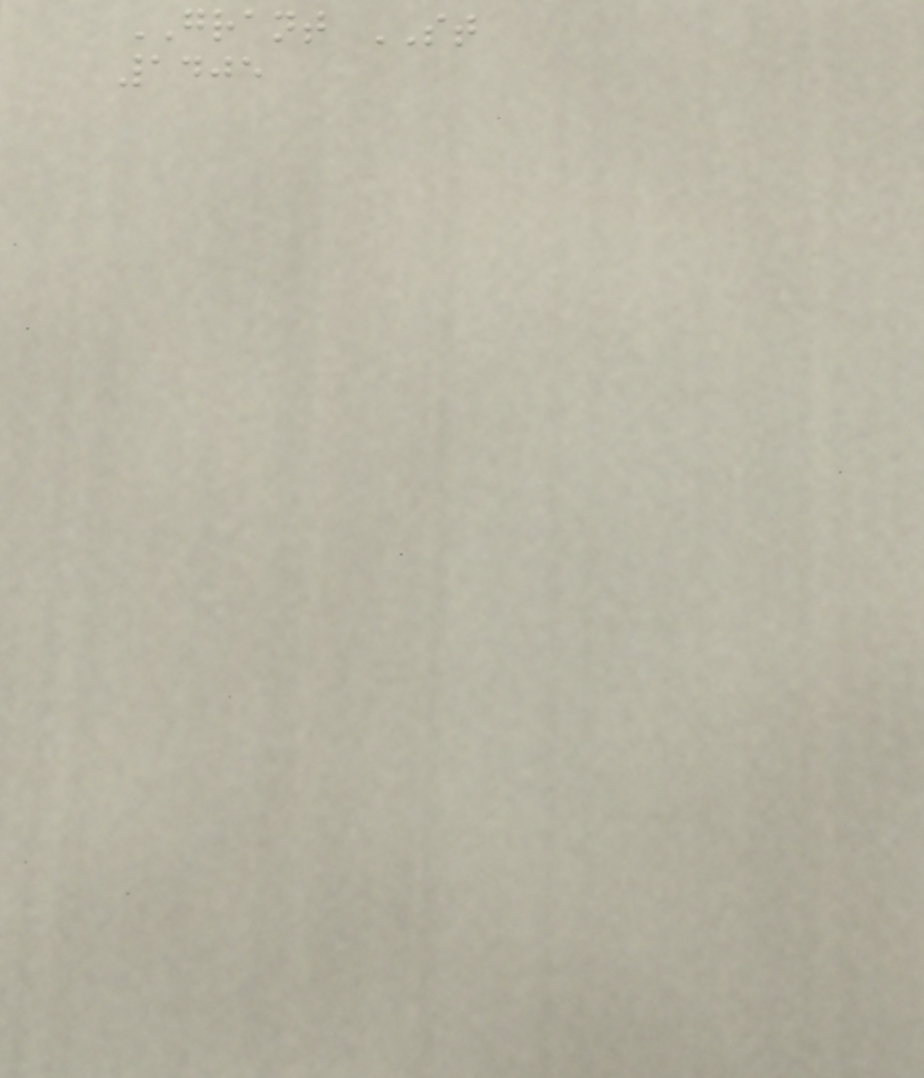GRANT ST
1405
